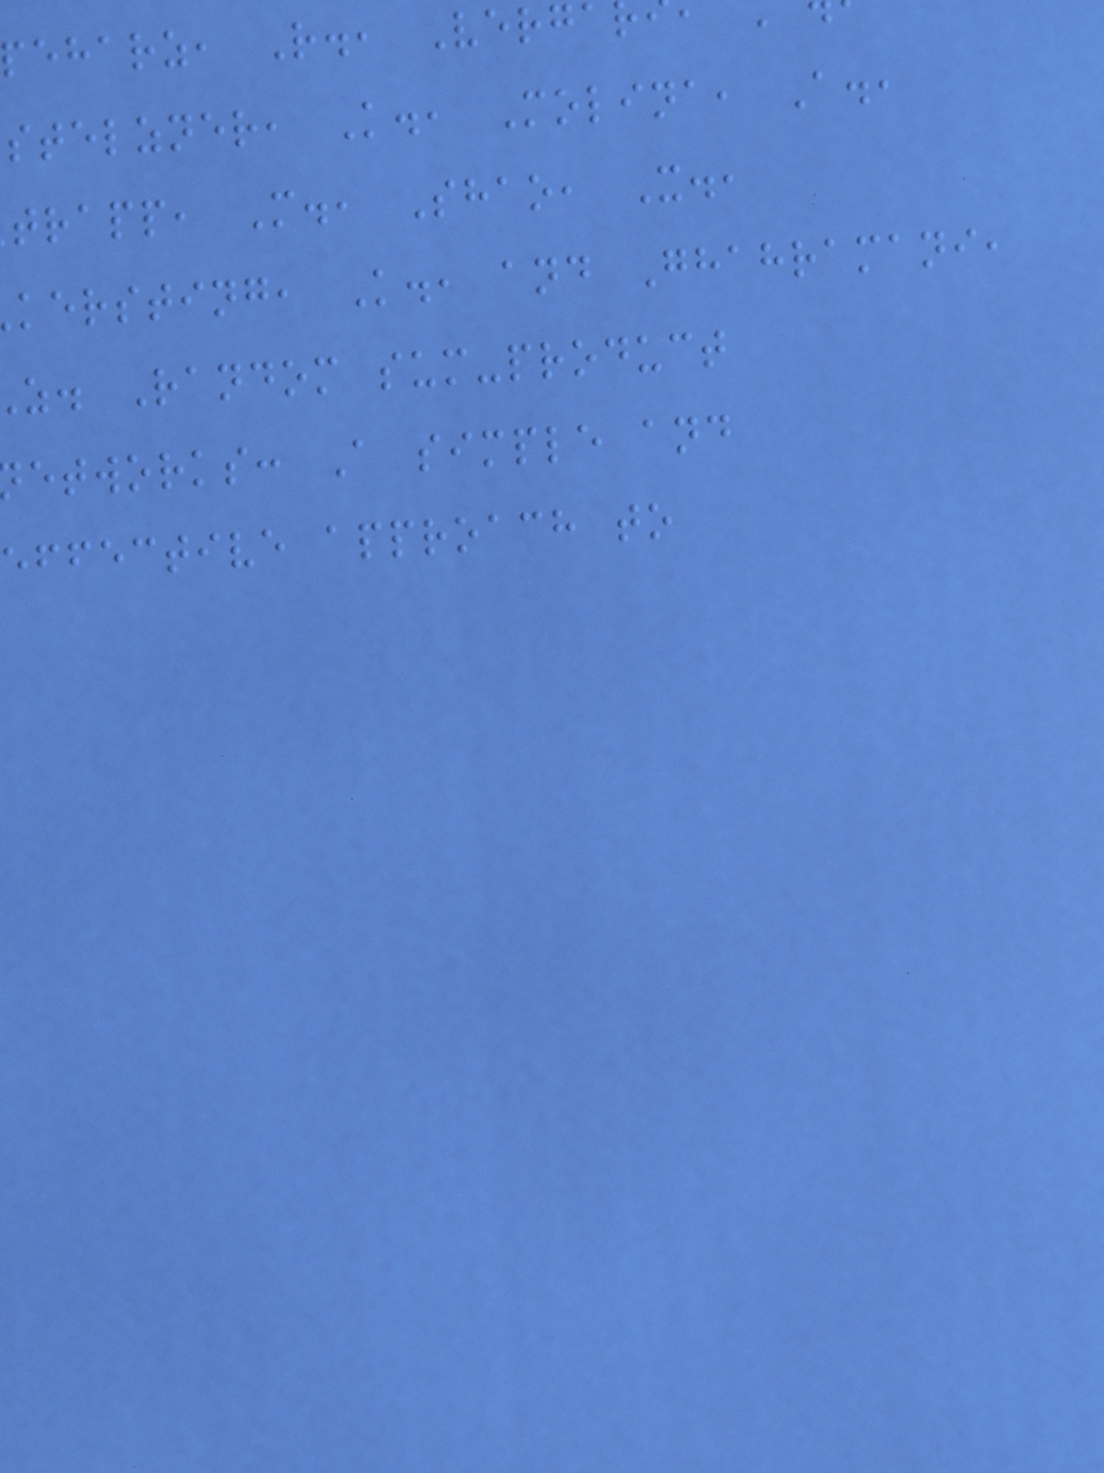peharz, R., Verg
stelzner, K., Molina, A.,
trapp, M., Shao, X.,
kersting, K., and Ghahramani,
z. Random sum-product
etworks: A simple and
effective approach to
